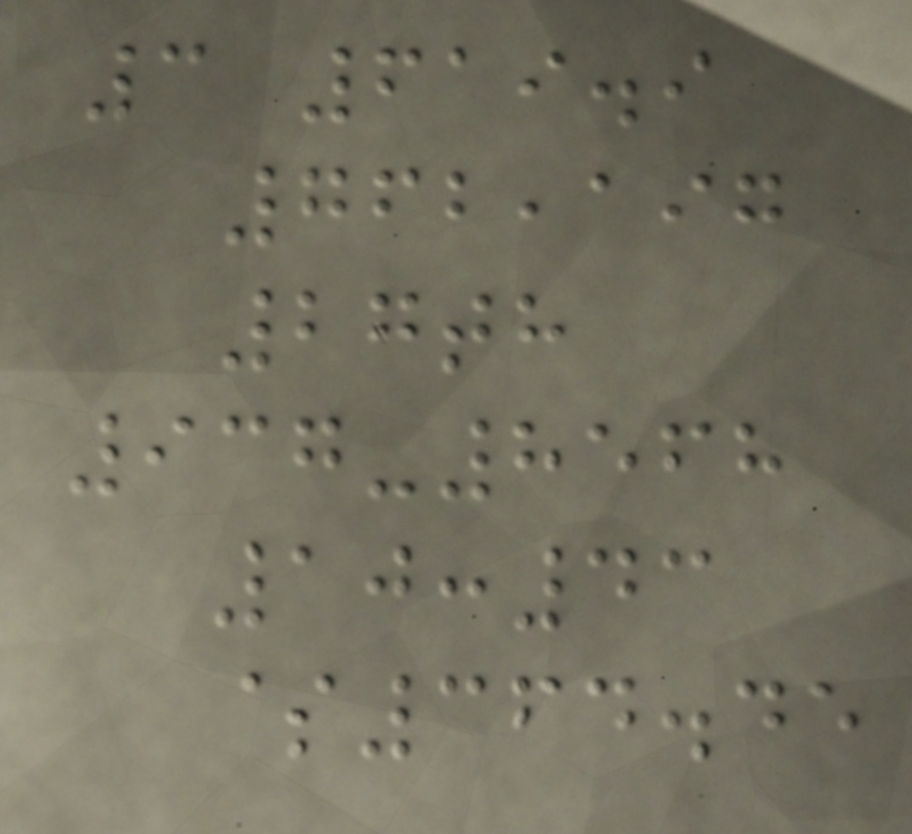3 619.9
762,197
27th
937-8568
10:43
$364.45
